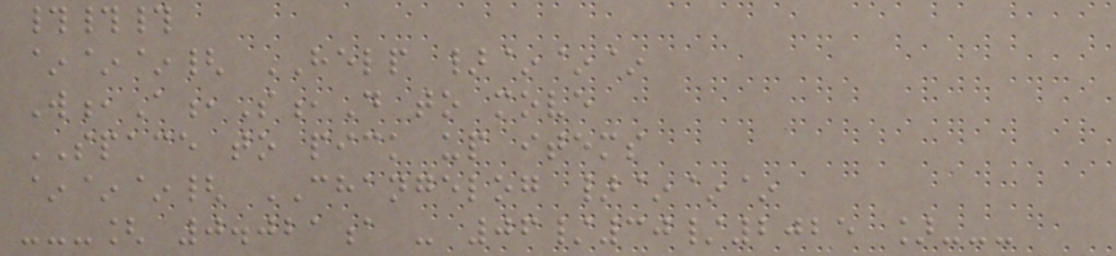###
~~~{ HELP }~~~
W,A,S,D to move
SPACE to pick up items
~~~{ CHANGELOG }~~~
---[ 0.021a - 06/30/2025 ]---
